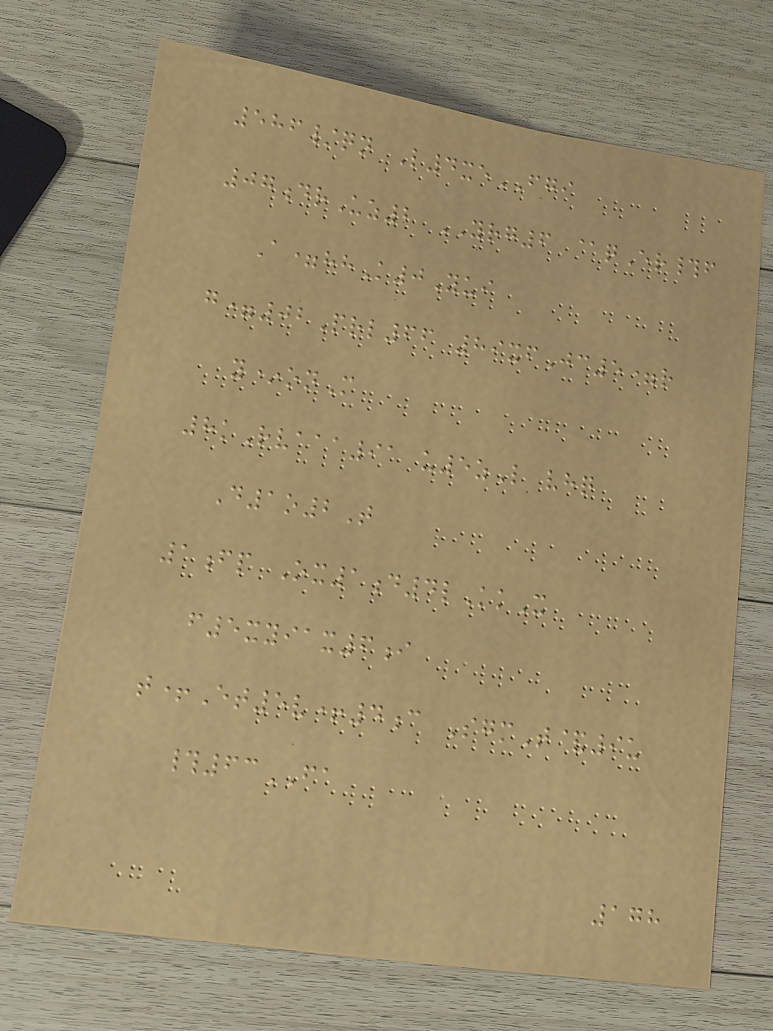586/qn L4xeFGI
07drUz2 YRG6 @qEr#f
A=hhK0Yui
g=02Prl66 89xfJc5=r
y*onM
8kRvaaa91 u5zL vhq
D1o2T
1fp Ox1d4lKkX
f5xyiax6i
t+Et5v+4c SgmT&9u
#63FA
178
